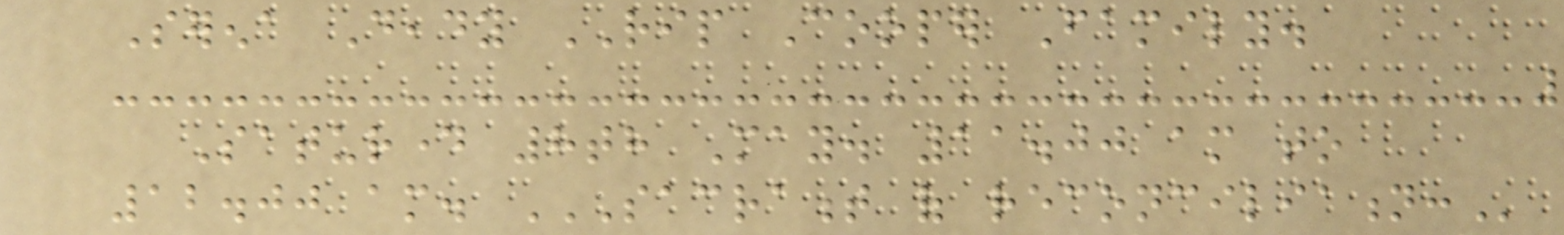Serena Deady RIP Cooper Family.
Saturday 8th May. 11.00 am to
12.00 am. SACRAMENT OF RECONCILIATION:
